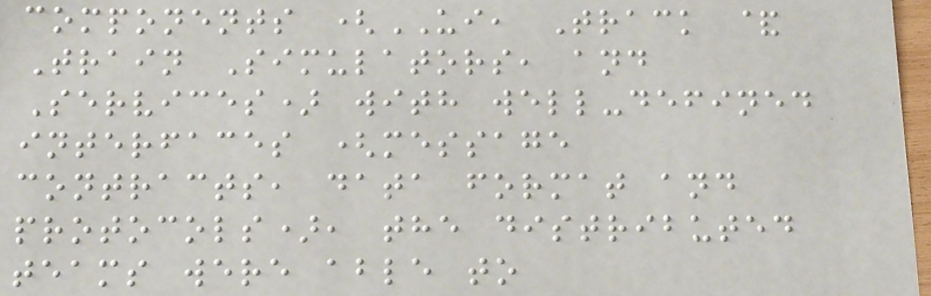components (UI, Track &
Train Simulators, and
Services) with well-defined
interfaces (message
contracts, data format and
protocols), the distributed
teams were able to
